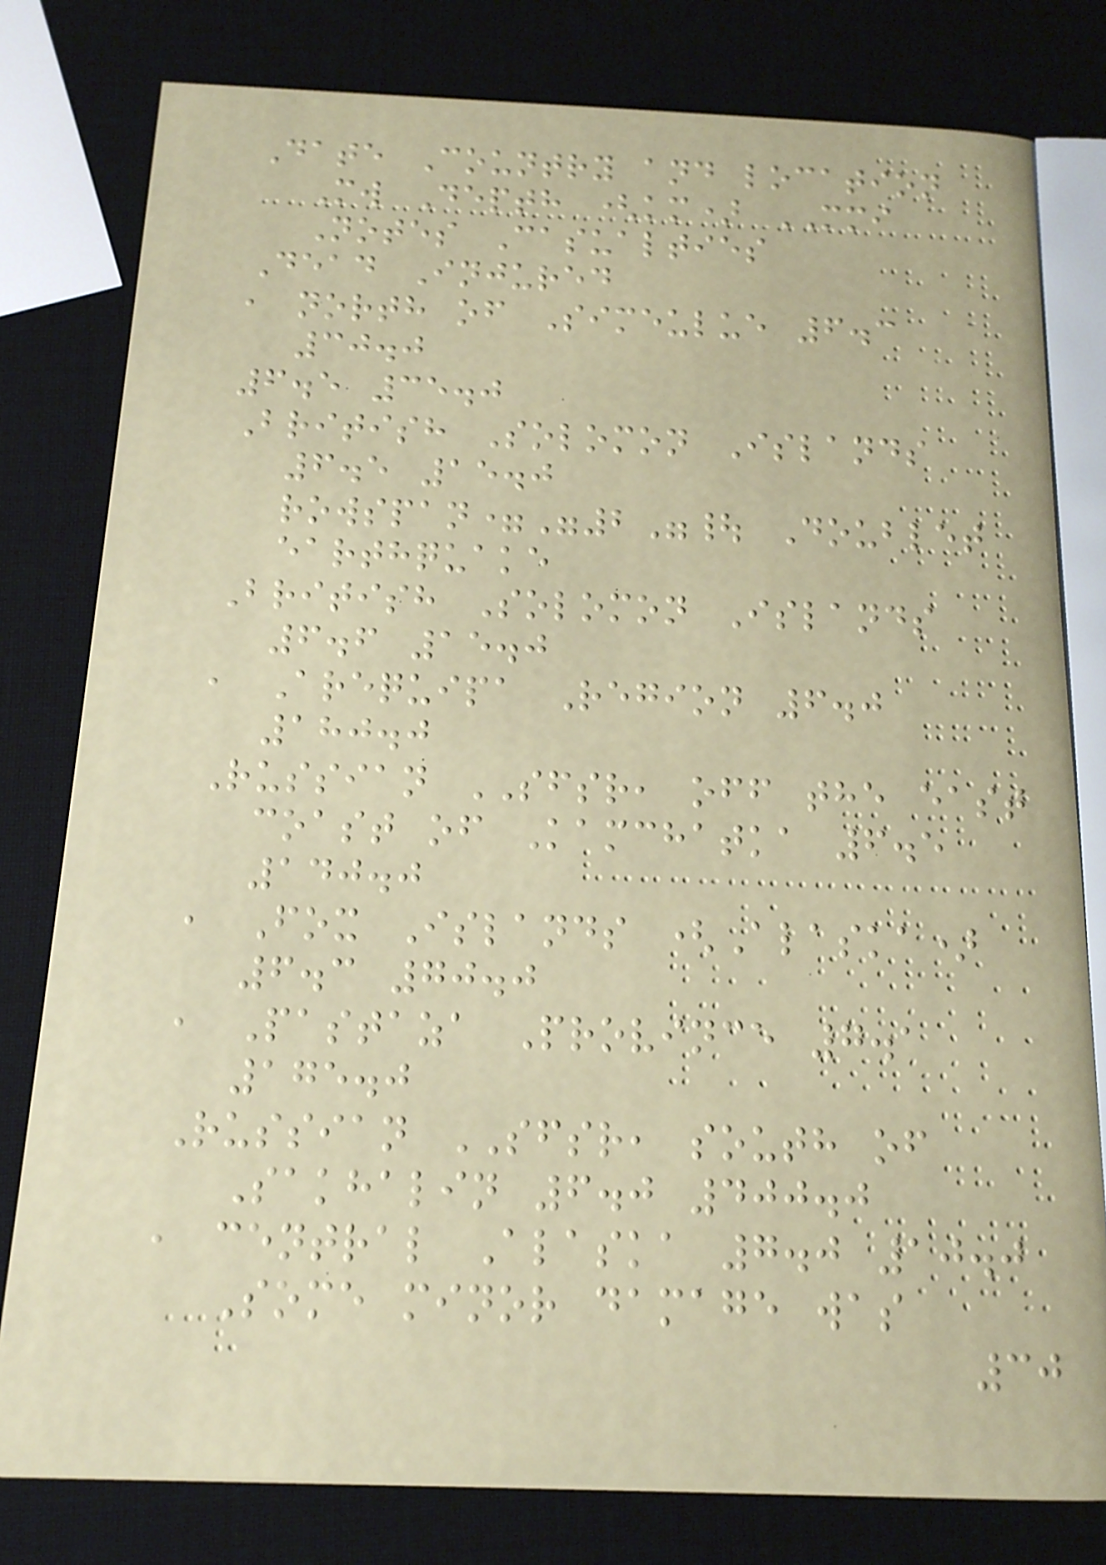Date Country and location
Mw Depth (km) MMI
Notes Casualties
Dead Injured
, north of Simeulue 6.3
30.0
6.5 35.0
British Solomon Islands
6.5 15.0
rowspan="2"| Doublet
earthquake
British Solomon Islands
6.6 15.0
, Arequipa Region 6.0
180.0
Russian SFSR, off the east
coast of Kamchatka 6.5
140.0
, Fox Islands (Alaska)
6.3 70.0
, Pastaza Province 7.1
175.0
Russian SFSR, south of
Sakhalin 6.0 400.0
, central Alaska 7.0 10.0
Some minor damage was
30
